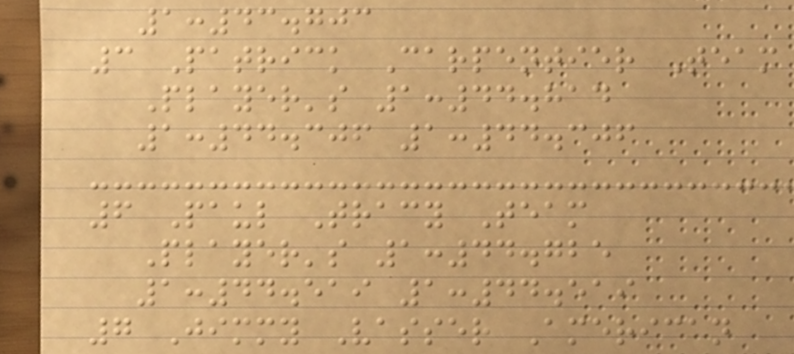1:43.703
3 Patrick Carpentier Team
Player's 1:44.814
1:44.306 1:44.306
6 Paul Tracy Team
Player's 1:44.725
1:44.519 1:44.519
7 Jimmy Vasser American
